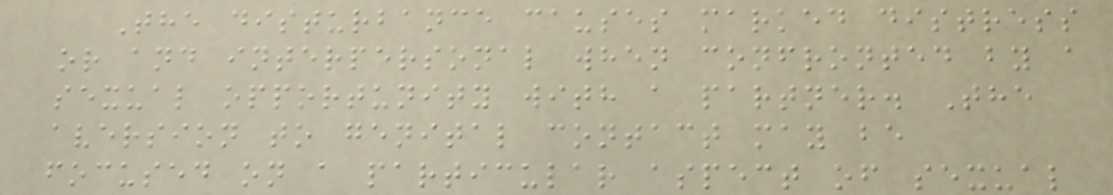The disturbance causes marked distress
or and interpersonal when confronted by a
sexual opportunity with a partner. The
aversion to genital contact may be
focused on a particular aspect of sexual
